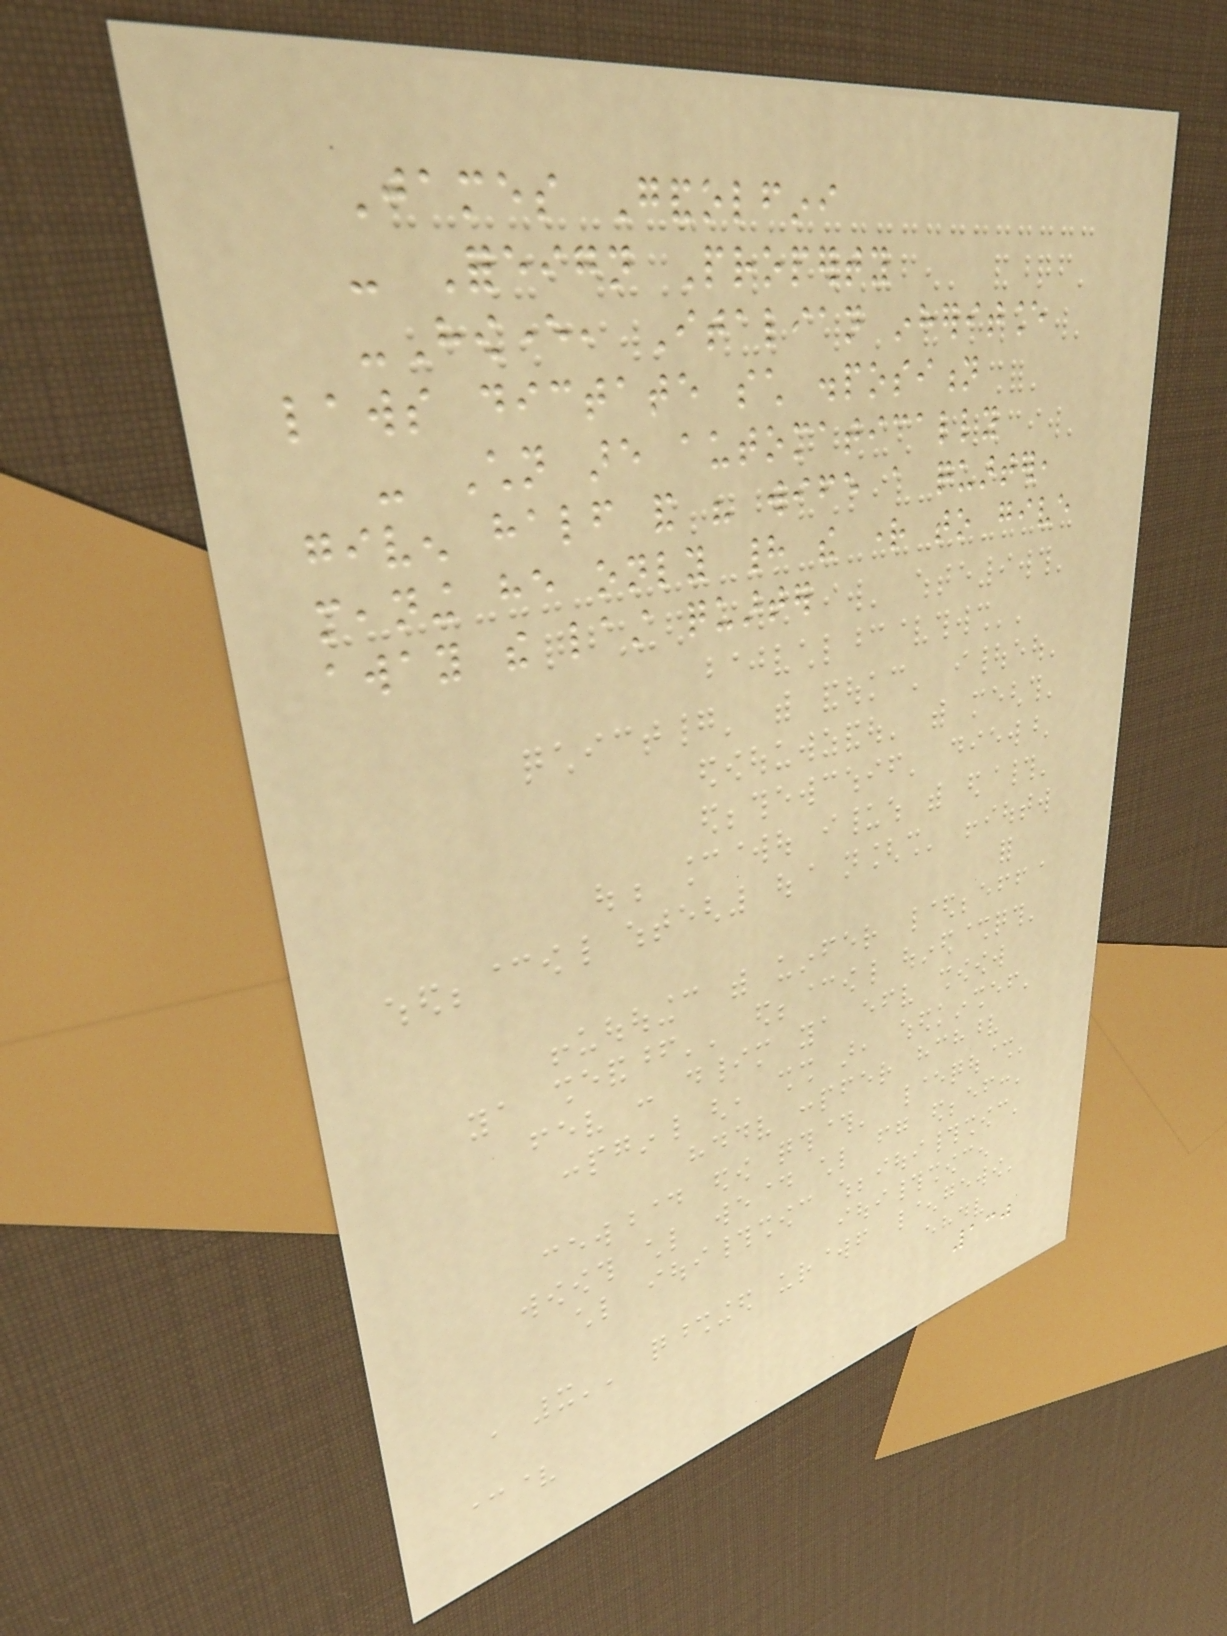James Gandolfini
- Foreign Property
-However, Italian inheritance
laws dictate such disposition
- Children are automatically
given half and his wife a quarter,
meaning he only had the right to give
away the last quarter
130
